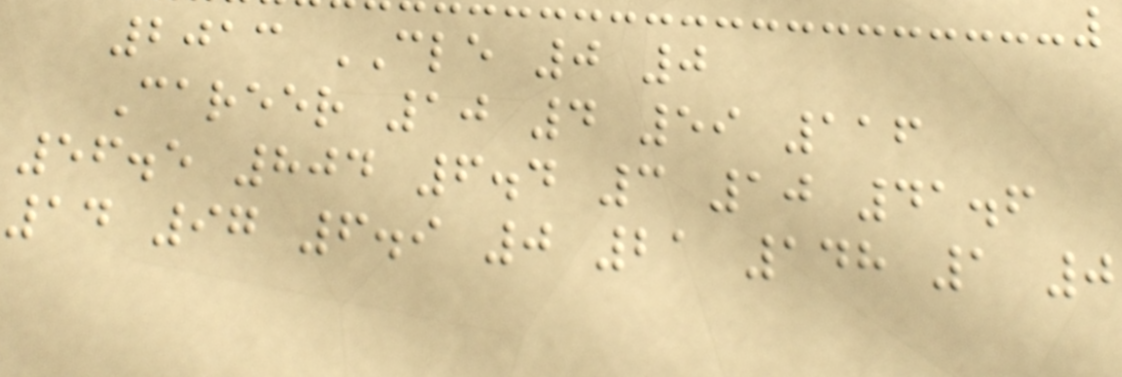2013 CLE 0 0
Career 10 4 59 116
56.5 804 6.4 3 10 41.6
14 97 6.9 0 21 148 1 0
